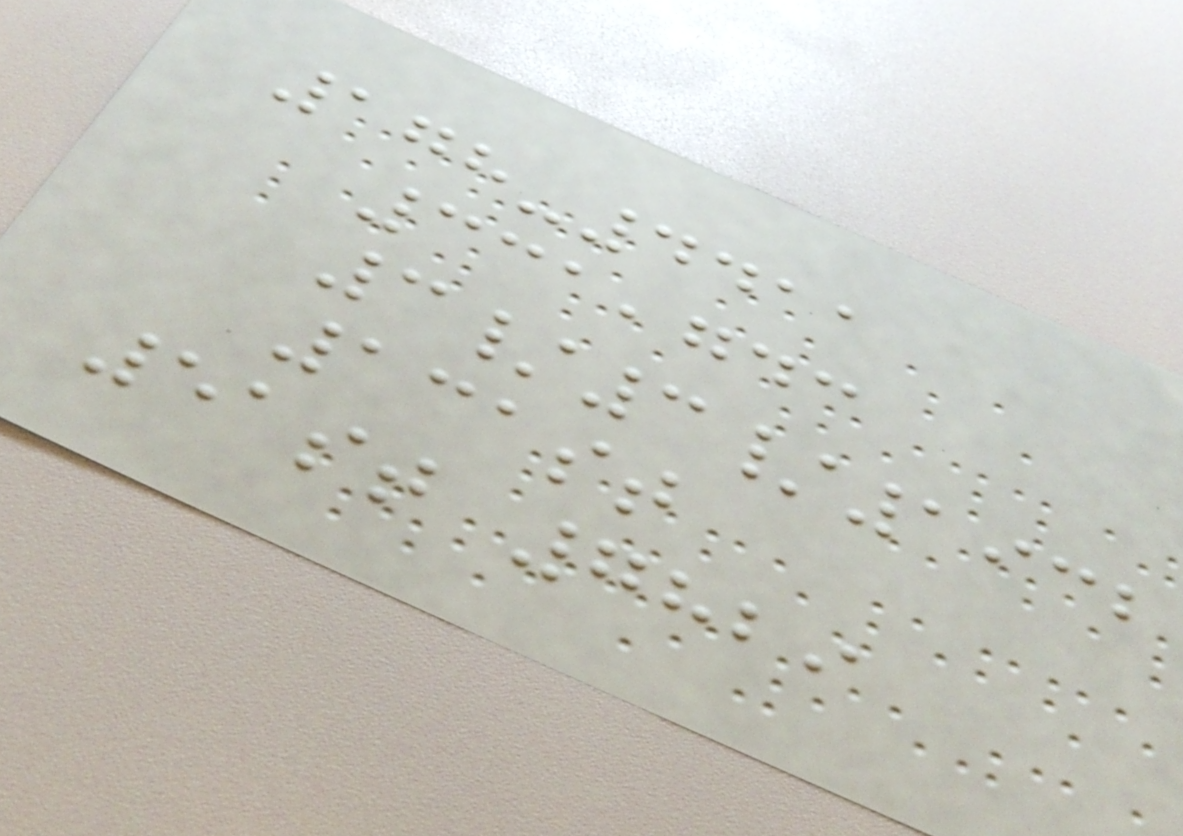178-4411
331,743
3/3/1932
131st
51st 7829
